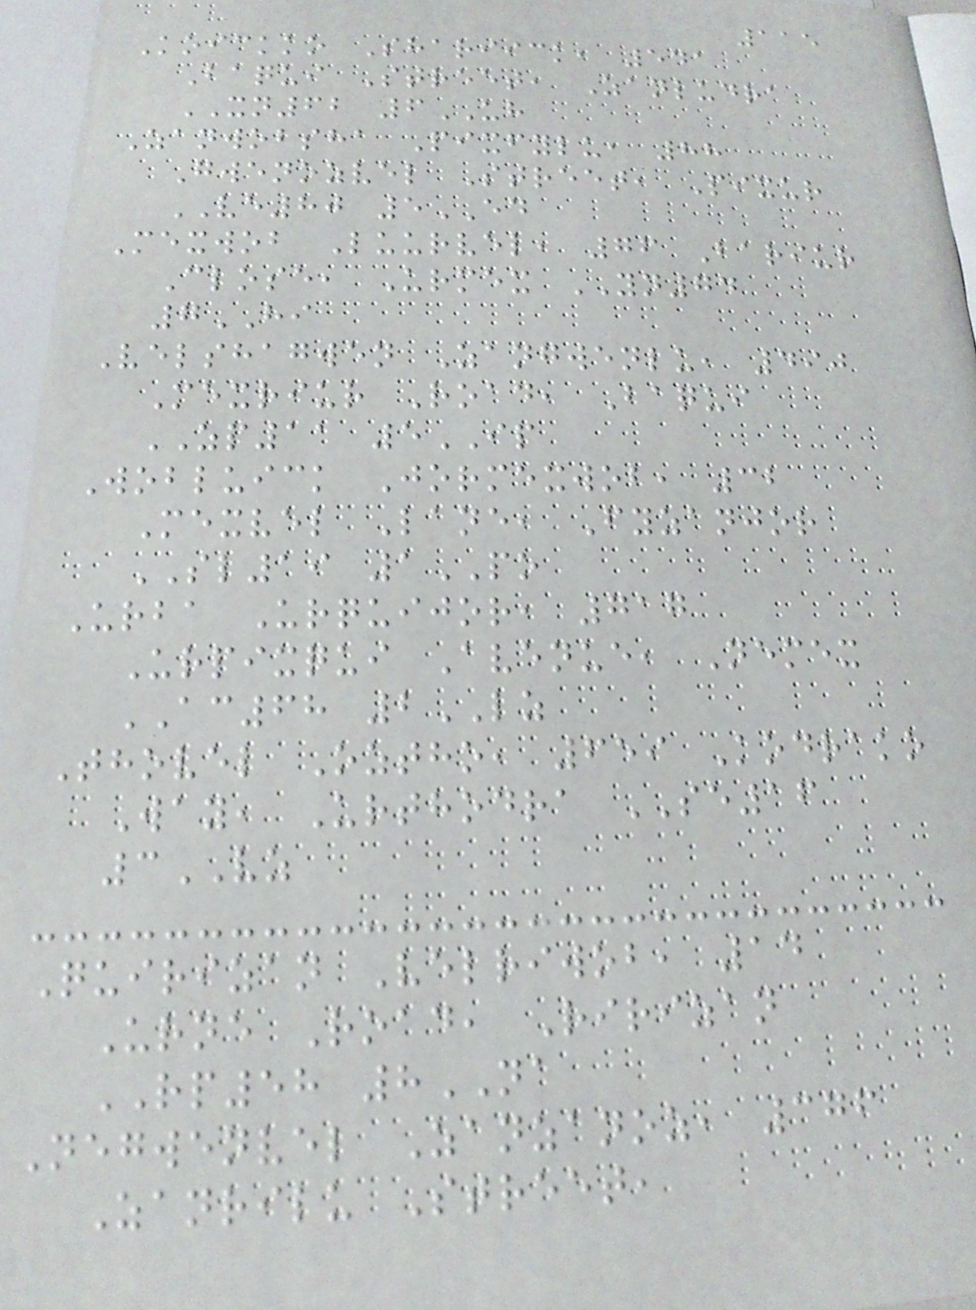115
Koickko Shariick, 541
Baqui Street, Zanludra
XN62 6UH
Zanwobsha Pixfylu, 88
Gwenozvel Street, Pixur
VE80 5ED
Mexwob Luurvel, 76 Bariur
Close, Urmex YN74
7HI
Velshagwen Zangwenlu, 490
Mexriur Road, Baqui
ZP11 5IP
Wobluick Jormexwob, 32
Mexvel Lane, Fyzanjor
SL19 1PO
Urba Urquijor, 717
Urpixqui Avenue, Nemex
AC68 2LZ
Thovel Oztho, 659 Kodrako
Way, Urthodra SE16
3VZ
Quirizan Velriwob, 14
Urne Road, Ririzan
RP58 8NA
Negwenvel Zanzanoz, 376
Zanrilu Street,
